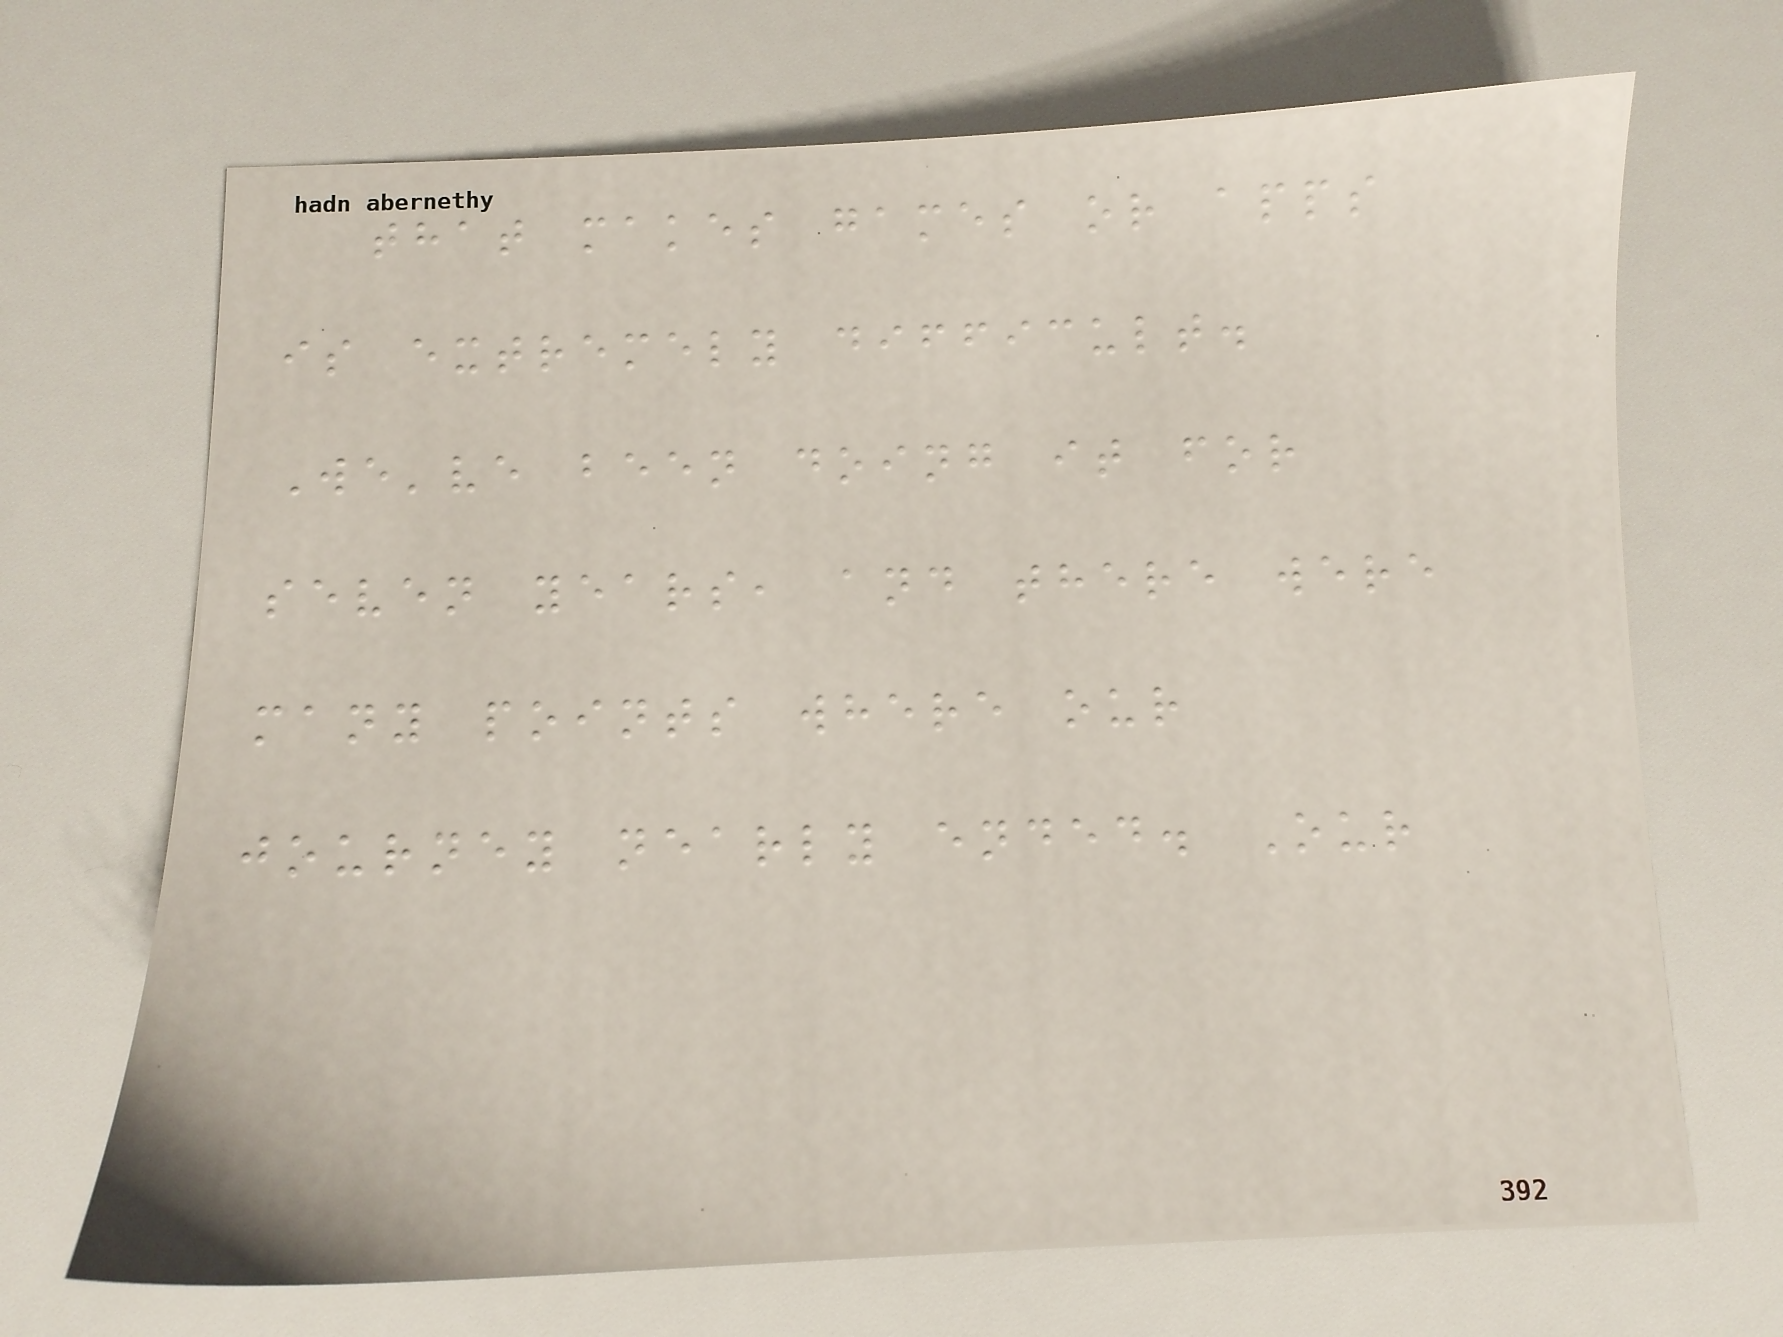that makes games or apps
is extremely difficult.
We've been doing it for
seven years, and there were
many points where our
journey nearly ended. Our
